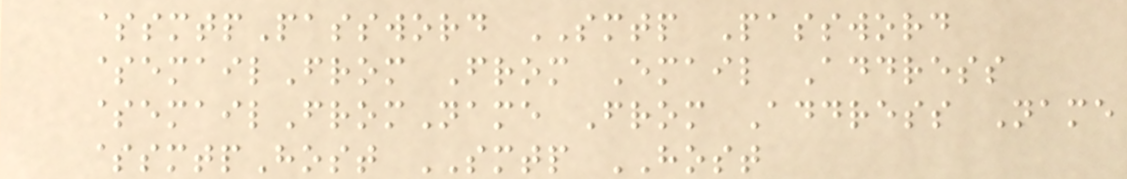$smtpPassword SMTP Password
$emailFrom From Email Address
$emailFromName From Address Name
$smtpHost SMTP HOST
